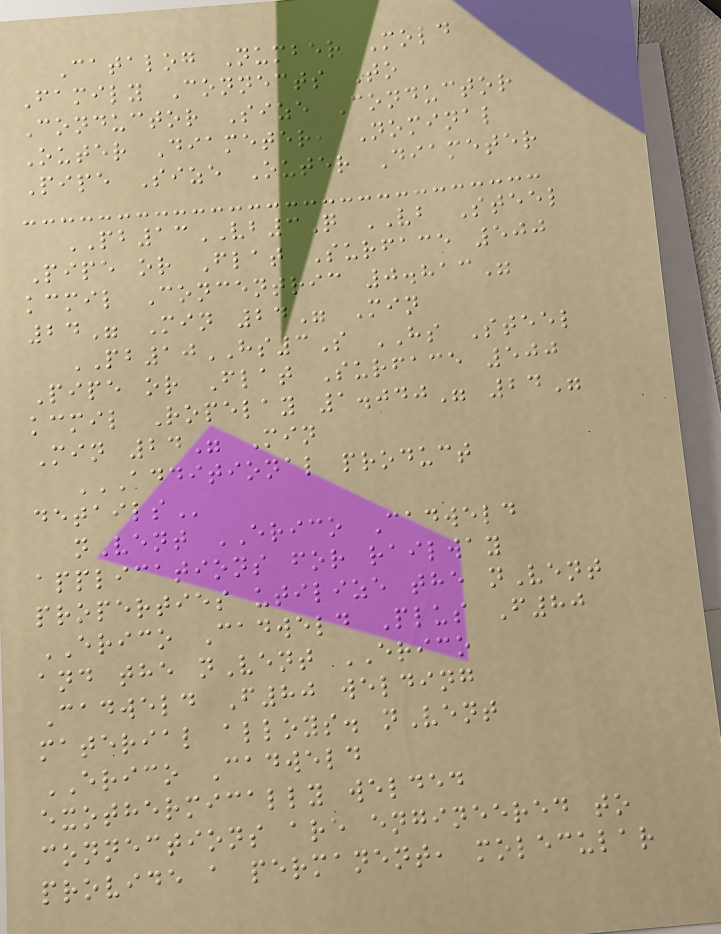Catalog Number Mold
Family Connects To
Conductor Size Conductor
Outer Diameter, Nominal
Pipe Size Outer Diameter
PB13VB3Q VB Steel
Pipe or Flat Surface 500
kcmil Concentric 0.813"
24" Min 24" Min
PB10HS3S HS Steel
Pipe or Flat Surface 500
kcmil Ropelay 1.040" 24"
Min 24" Min
ADDITIONAL PRODUCT
DETAILS
nVent ERICO Cadweld
applications for railway
properties utilize the nVent
ERICO Cadweld Plus F80
and the nVent ERICO
Cadweld F80 welding
material alloys. nVent
ERICO Cadweld
exothermically welded
connections are engineered to
provide a permanent, molecular
